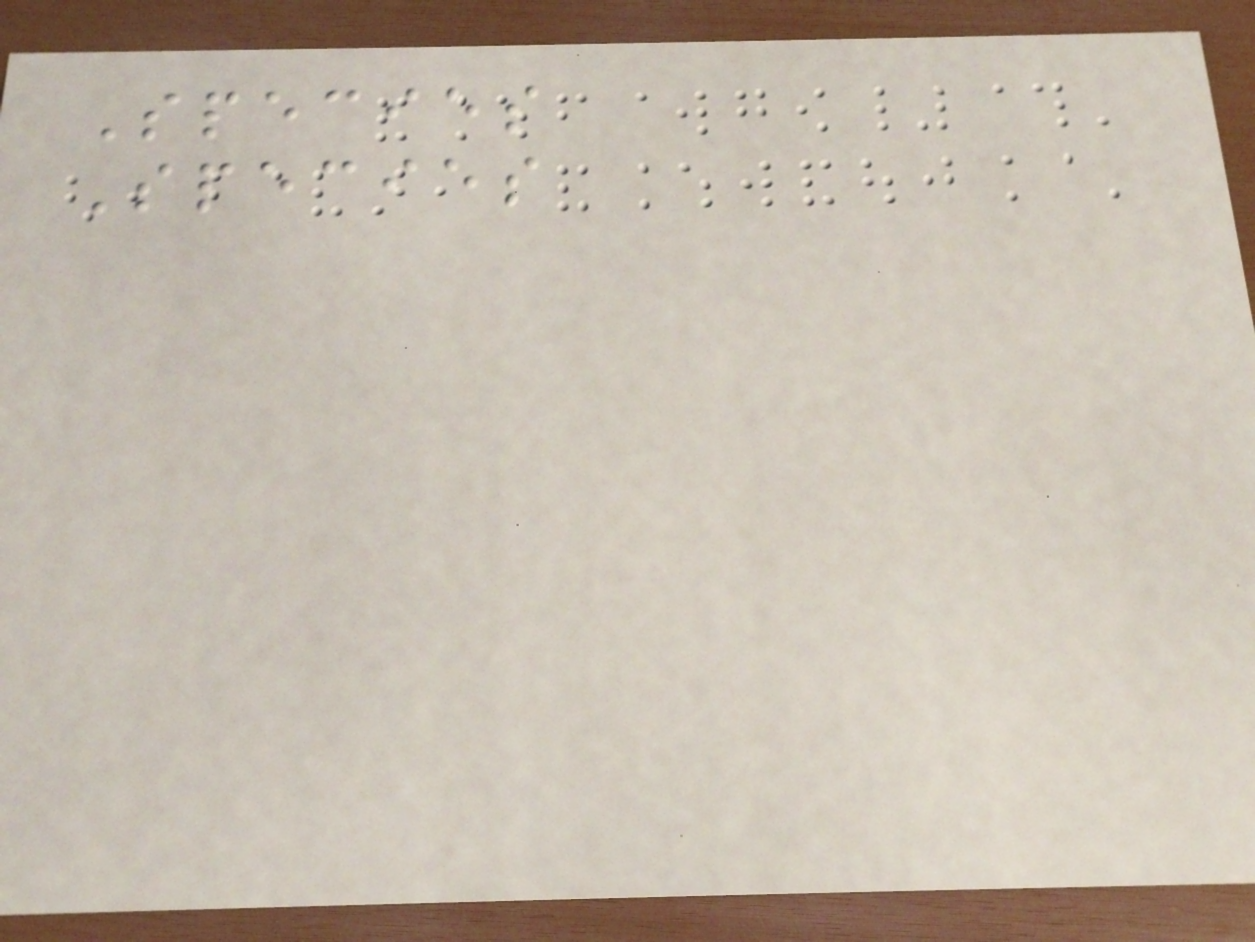Species
Species
